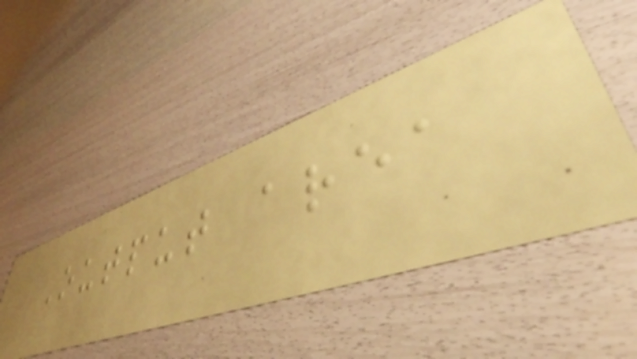Output area
